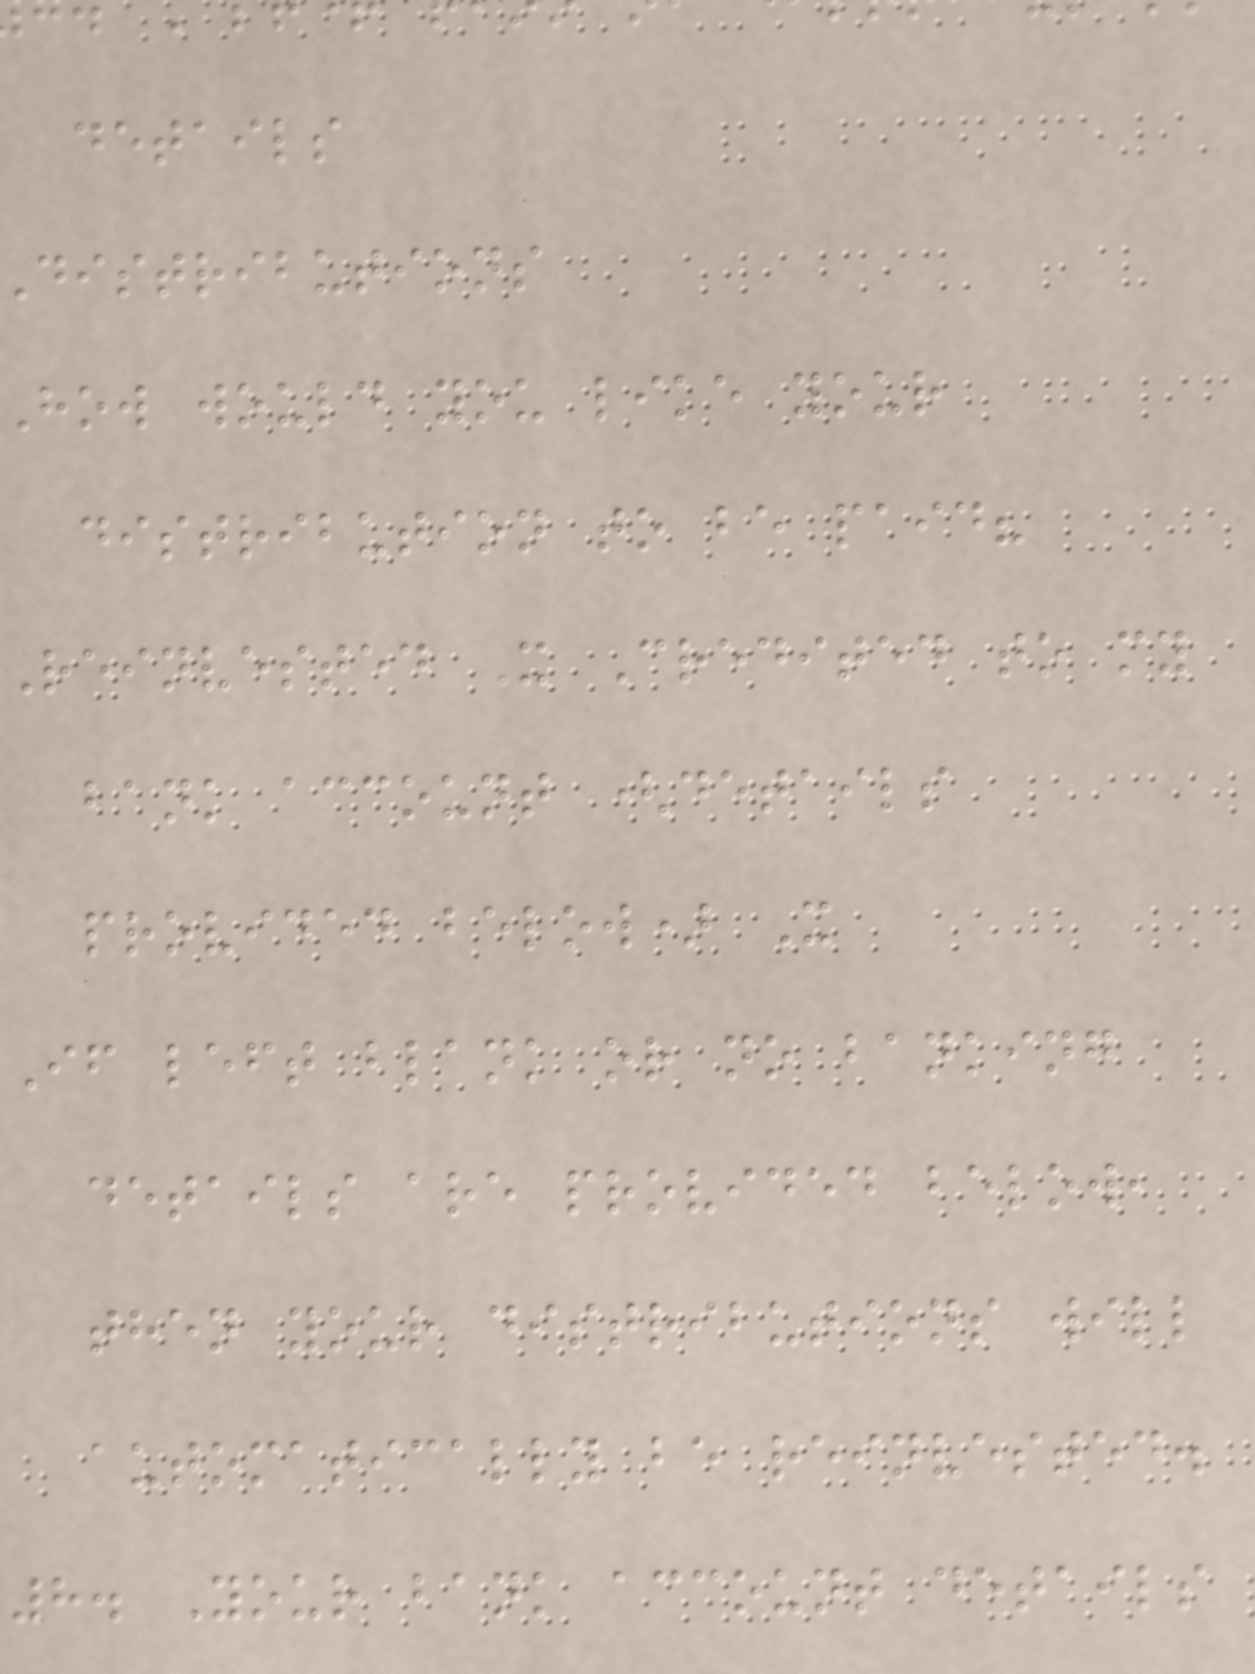details
distributions
how would you like your
distribution to be paid?
Reinvested X Credited to my
bank account (details
provided below) X
If left blank or no banking
details are provided below,
then your distributions will
automatically be reinvested.
8. Your bank account details
